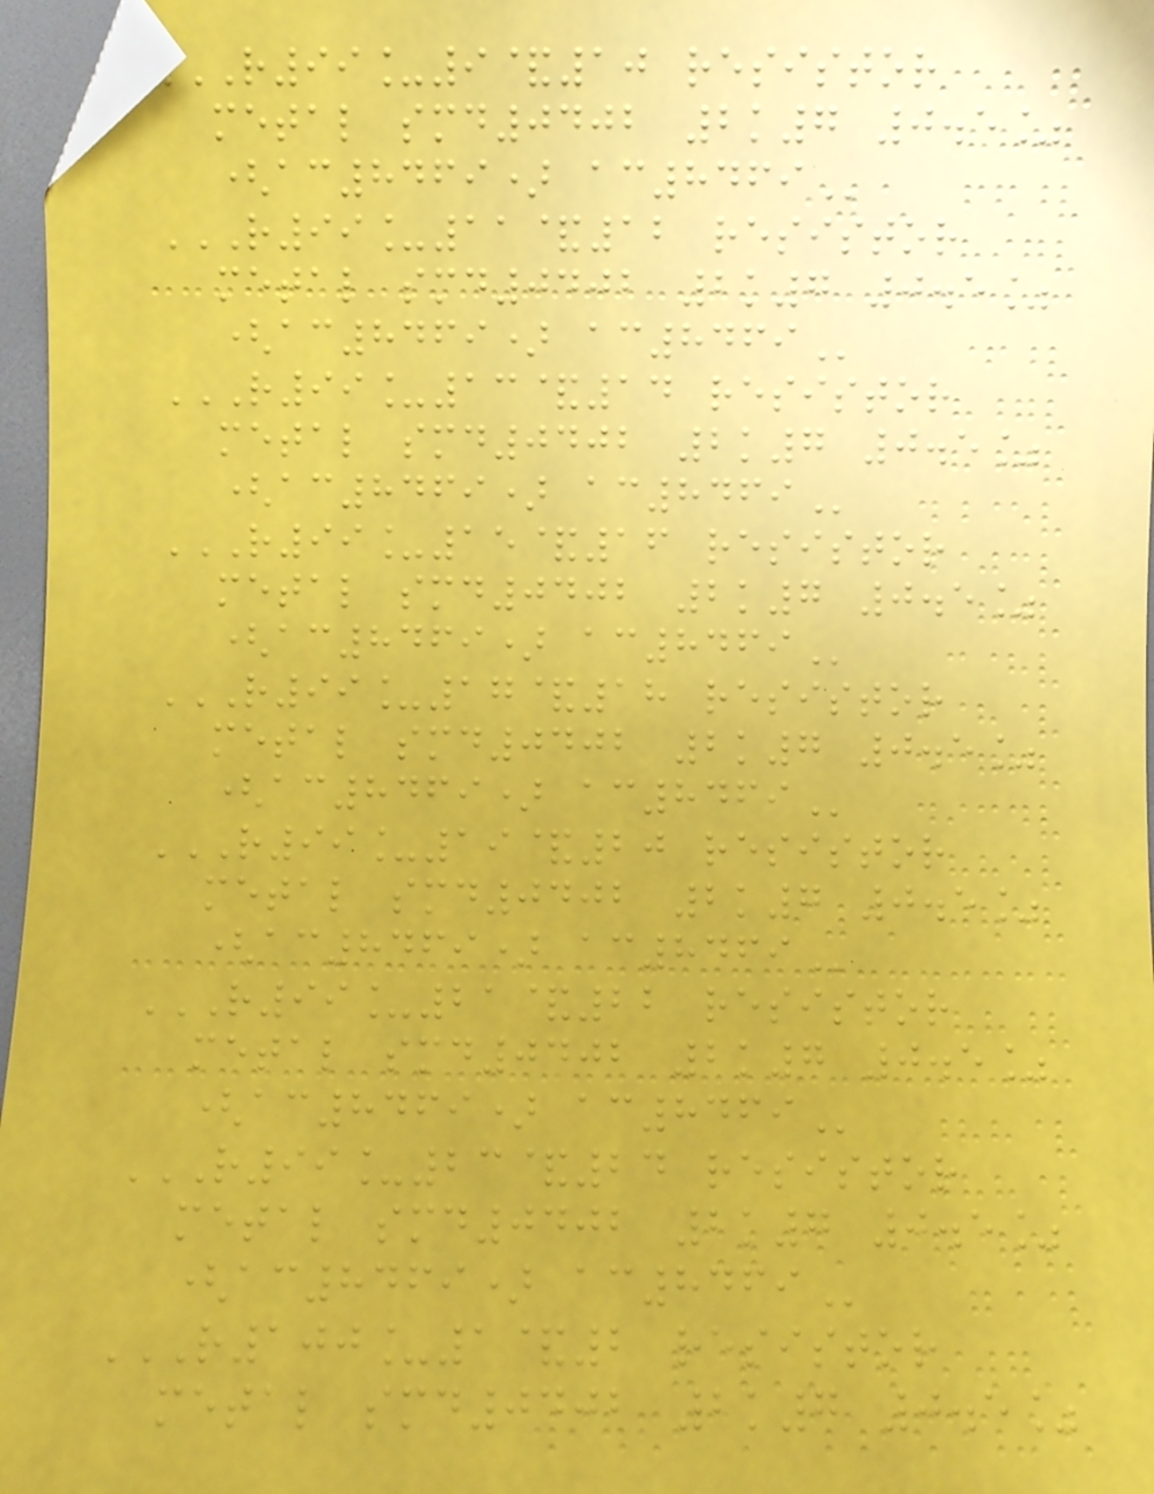R99_9&10 RESISTOR
METAL SMD0402 2K7 0.5%
(AC8469) AC8469
R99_11&12 RESISTOR
METAL SMD0402 2K7 0.5%
(AC8469) AC8469
R99_13&14 RESISTOR
METAL SMD0402 2K7 0.5%
(AC8469) AC8469
R99_15&16 RESISTOR
METAL SMD0402 2K7 0.5%
(AC8469) AC8469
R99_17&18 RESISTOR
METAL SMD0402 2K7 0.5%
(AC8469) AC8469
R99_19&20 RESISTOR
METAL SMD0402 2K7 0.5%
(AC8469) AC8469
R99_21&22 RESISTOR
METAL SMD0402 2K7 0.5%
(AC8469) AC8469
R99_23&24 RESISTOR
METAL SMD0402 2K7 0.5%
(AC8469) AC8469
R100_1&2 RESISTOR
METAL SMD0402 2K7 0.5%
